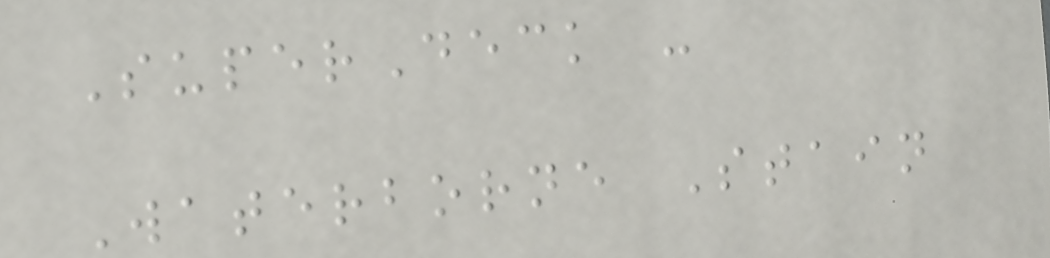SuperDeck -
Waterborne Stain
